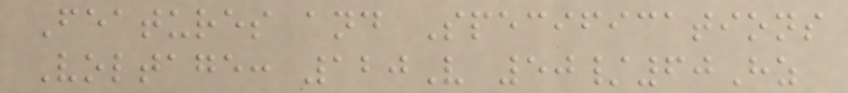Features and Specifications
Voltage: 120V 50/60Hz
